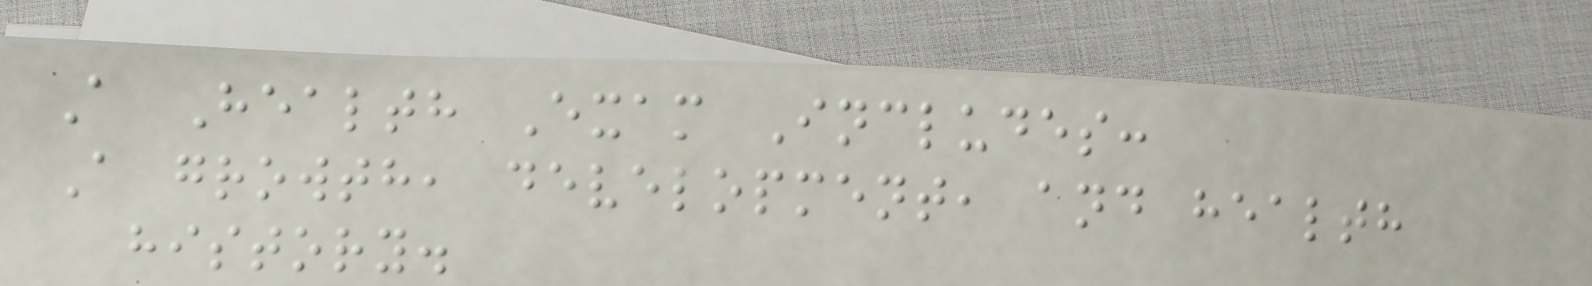A Health Exam Includes:
A growth, development, and health
history.
